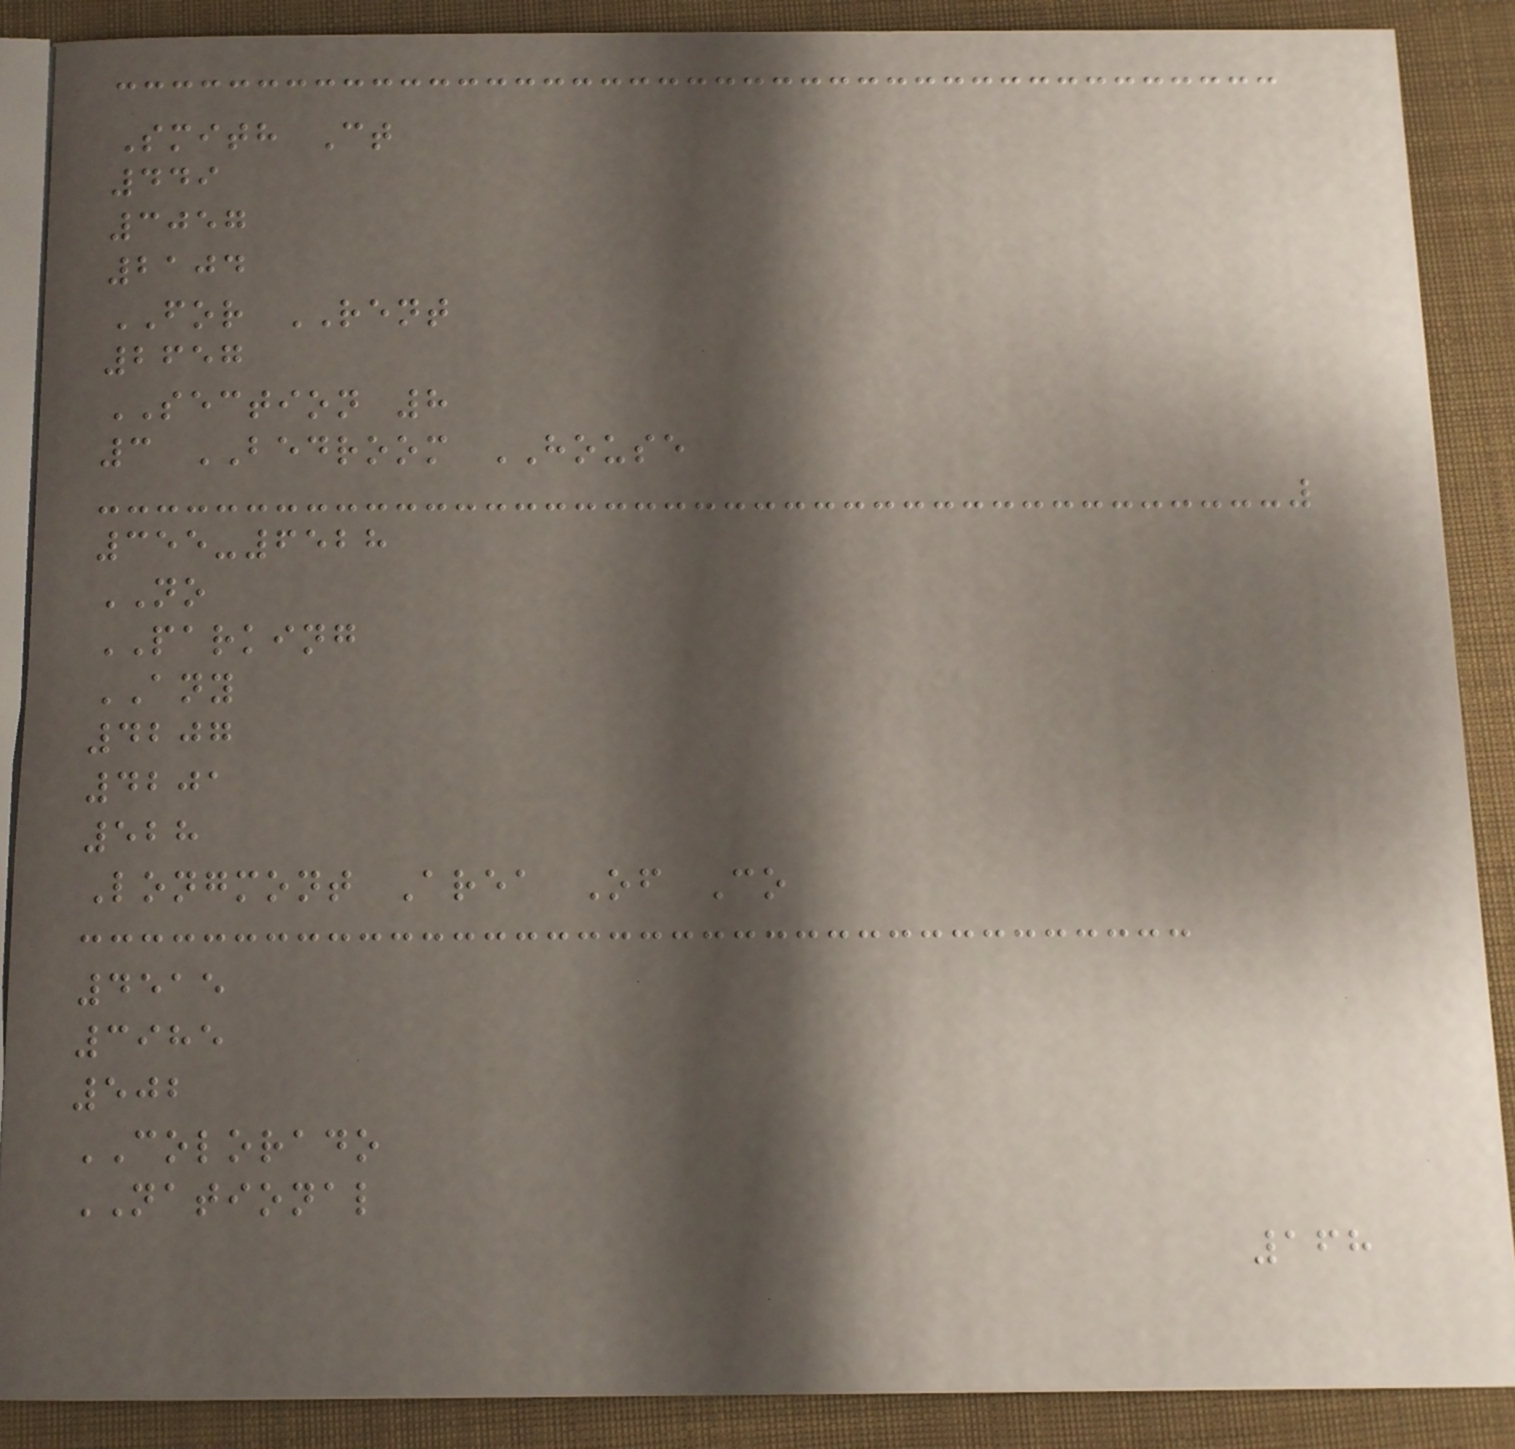Smith Ct
449
3057
2104
FOR RENT
2657
SECTION 8
3 BEDROOM HOUSE
355-6528
NO
PARKING
ANY
4207
4201
528
Longmont Area Of Co
4515
3985
502
COLORADO
NATIONAL
168
